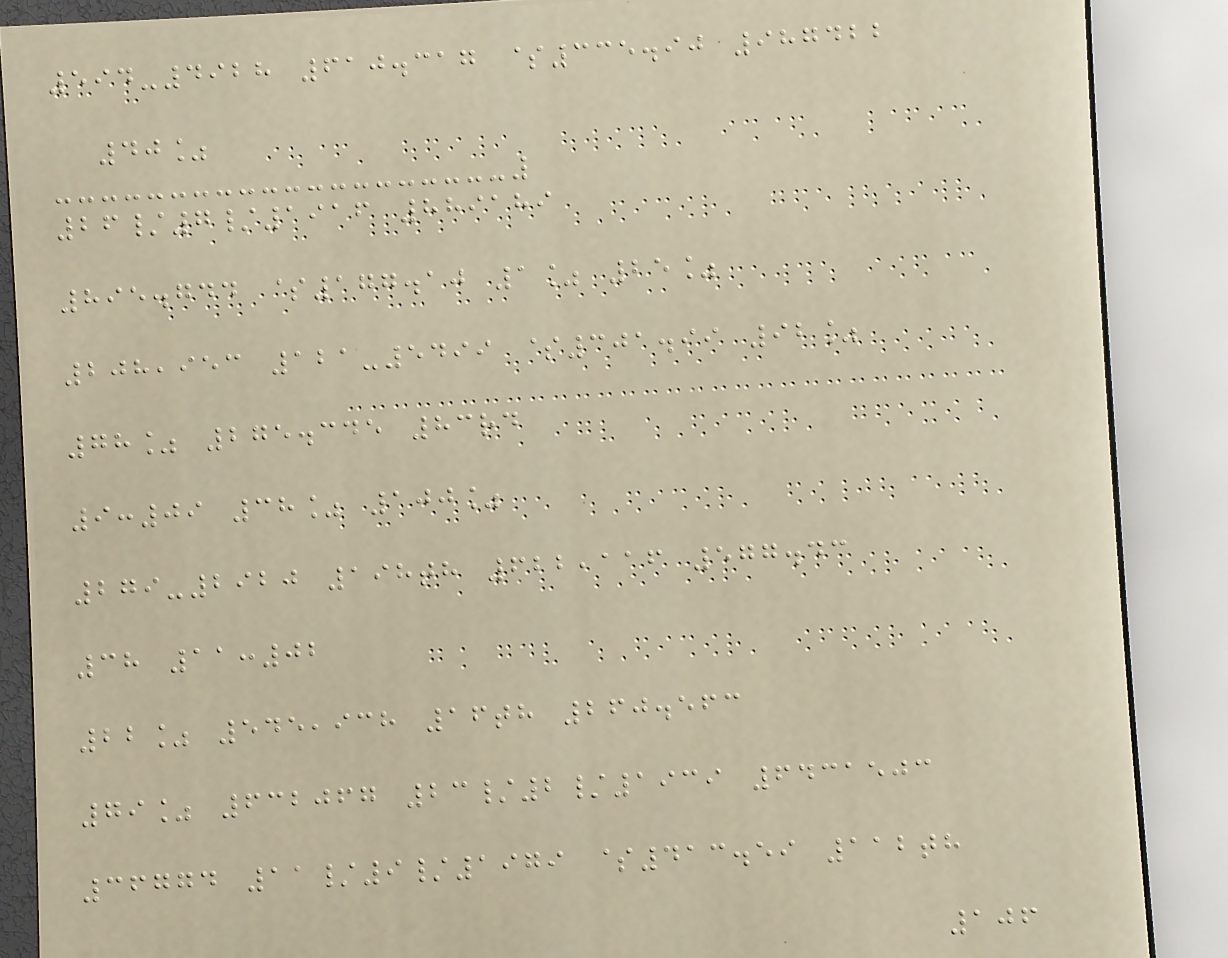594-4928 610.317 $335.90 987422
40%
26/7/1916 889189
895.744 $177.10 1% 25%
208,953 121-5499 $301.99 92%
78% 275.345 83rd
9:09 38% 100%
279-2920 198th 622,116 577.43
38 11:02
22% 545,938 16th 260.563
79% 632067 23/2/1939 6431503
36774 11/9/1979 $413.59 112th
106
